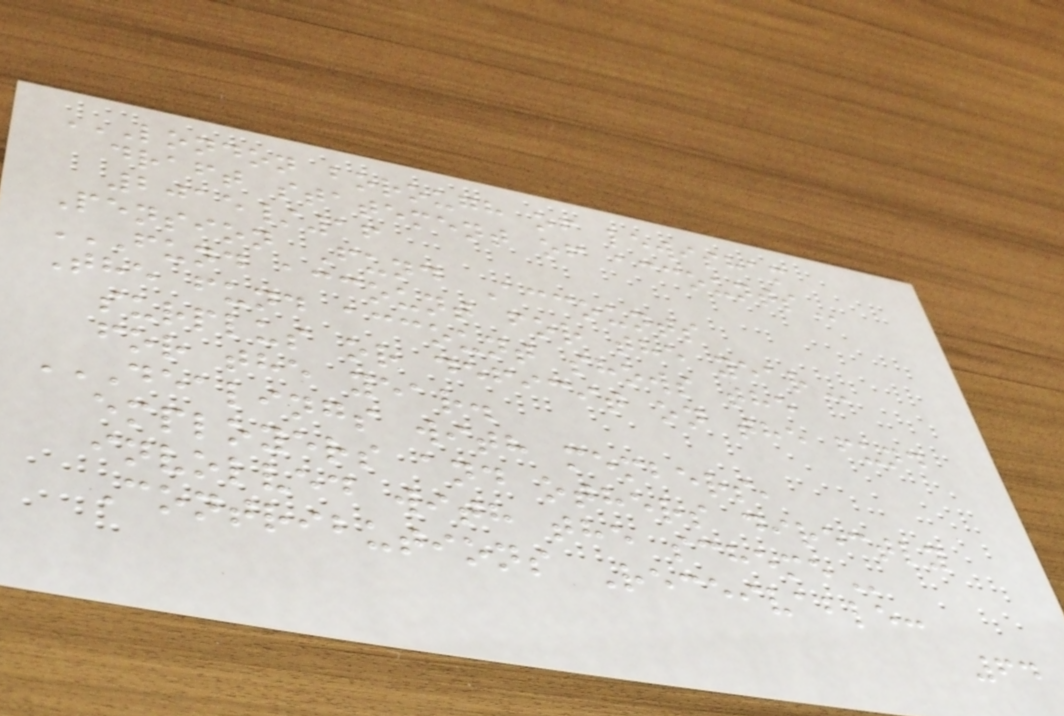LONDON BOROUGH OF LEWISHAM
DRAFT STATEMENT OF ACCOUNTS
2015/16
Pension Fund Accounts
FUND ACCOUNT FOR THE YEAR
The fund account shows the
surplus or deficit on the fund
for the year.
DEALINGS WITH MEMBERS,
EMPLOYERS AND OTHERS DIRECTLY
INVOLVED WITH THE SCHEME
Contributions Receivable:
64
